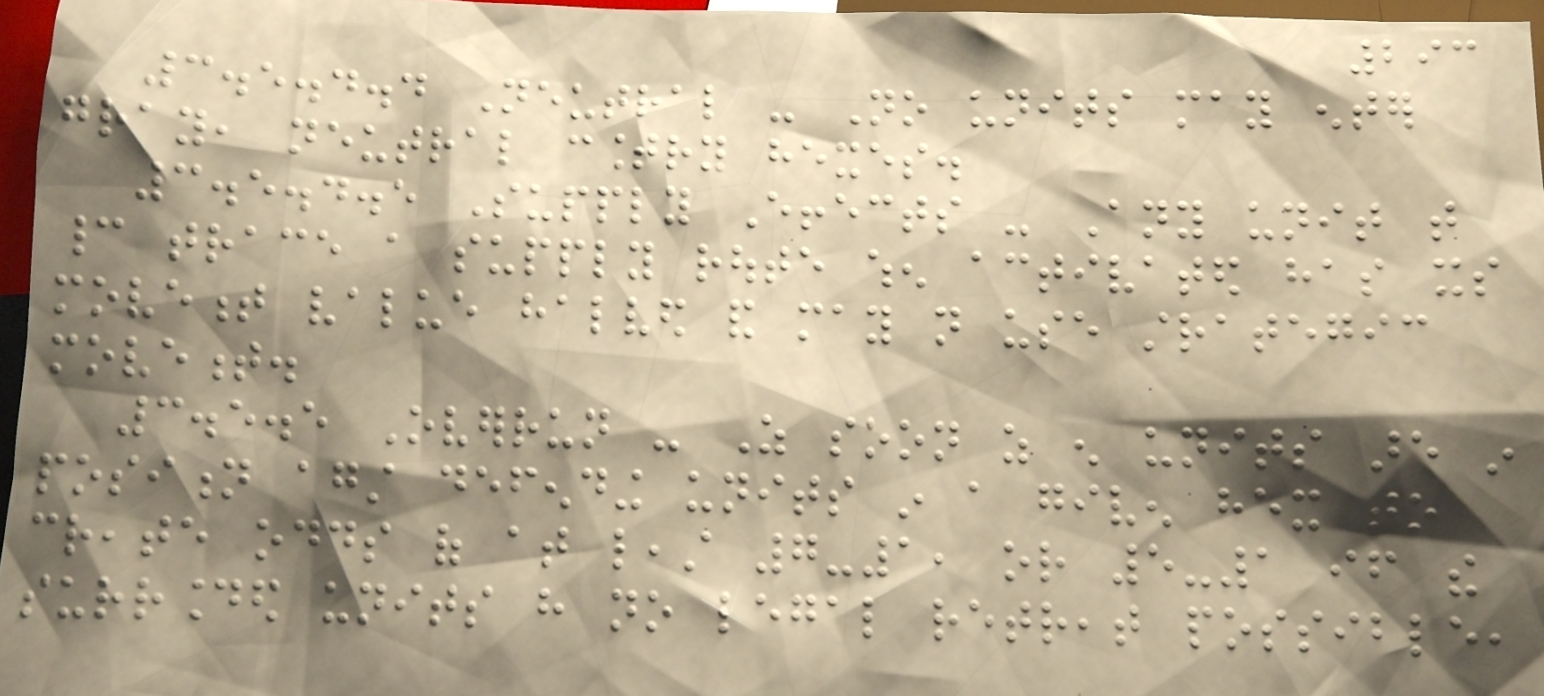293
3.5.4.4 Neutral - No units may enter
gray, neutral country hexes.
3.5.4.5 Supply Effects - Any unit that
cannot trace a supply route when activated has its
movement value halved and may not use strategic
movement.
3.5.5 Overrun - As soon as enough units are in
position against defending units in a given hex to
create odds of at least 7-1, or 5-1 if the
surrounded units have no legal retreat possible,
